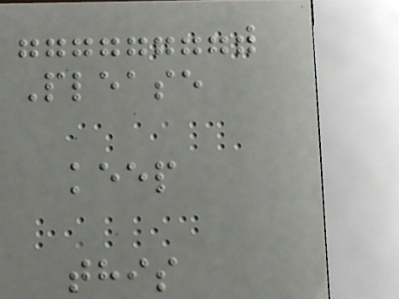Please
keep
this
